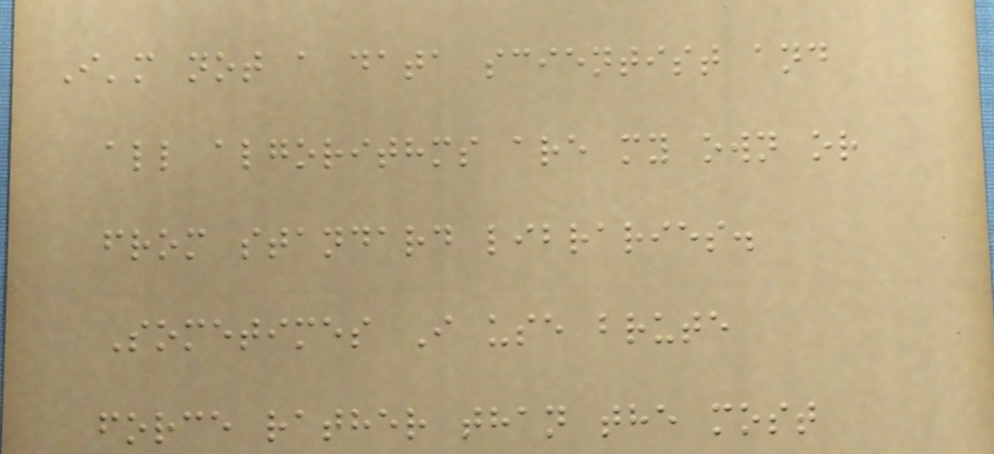I'm not a data scientist and
all algorithms are my own or
from standard libraries.
Sometimes I use brute
force rather than the most
